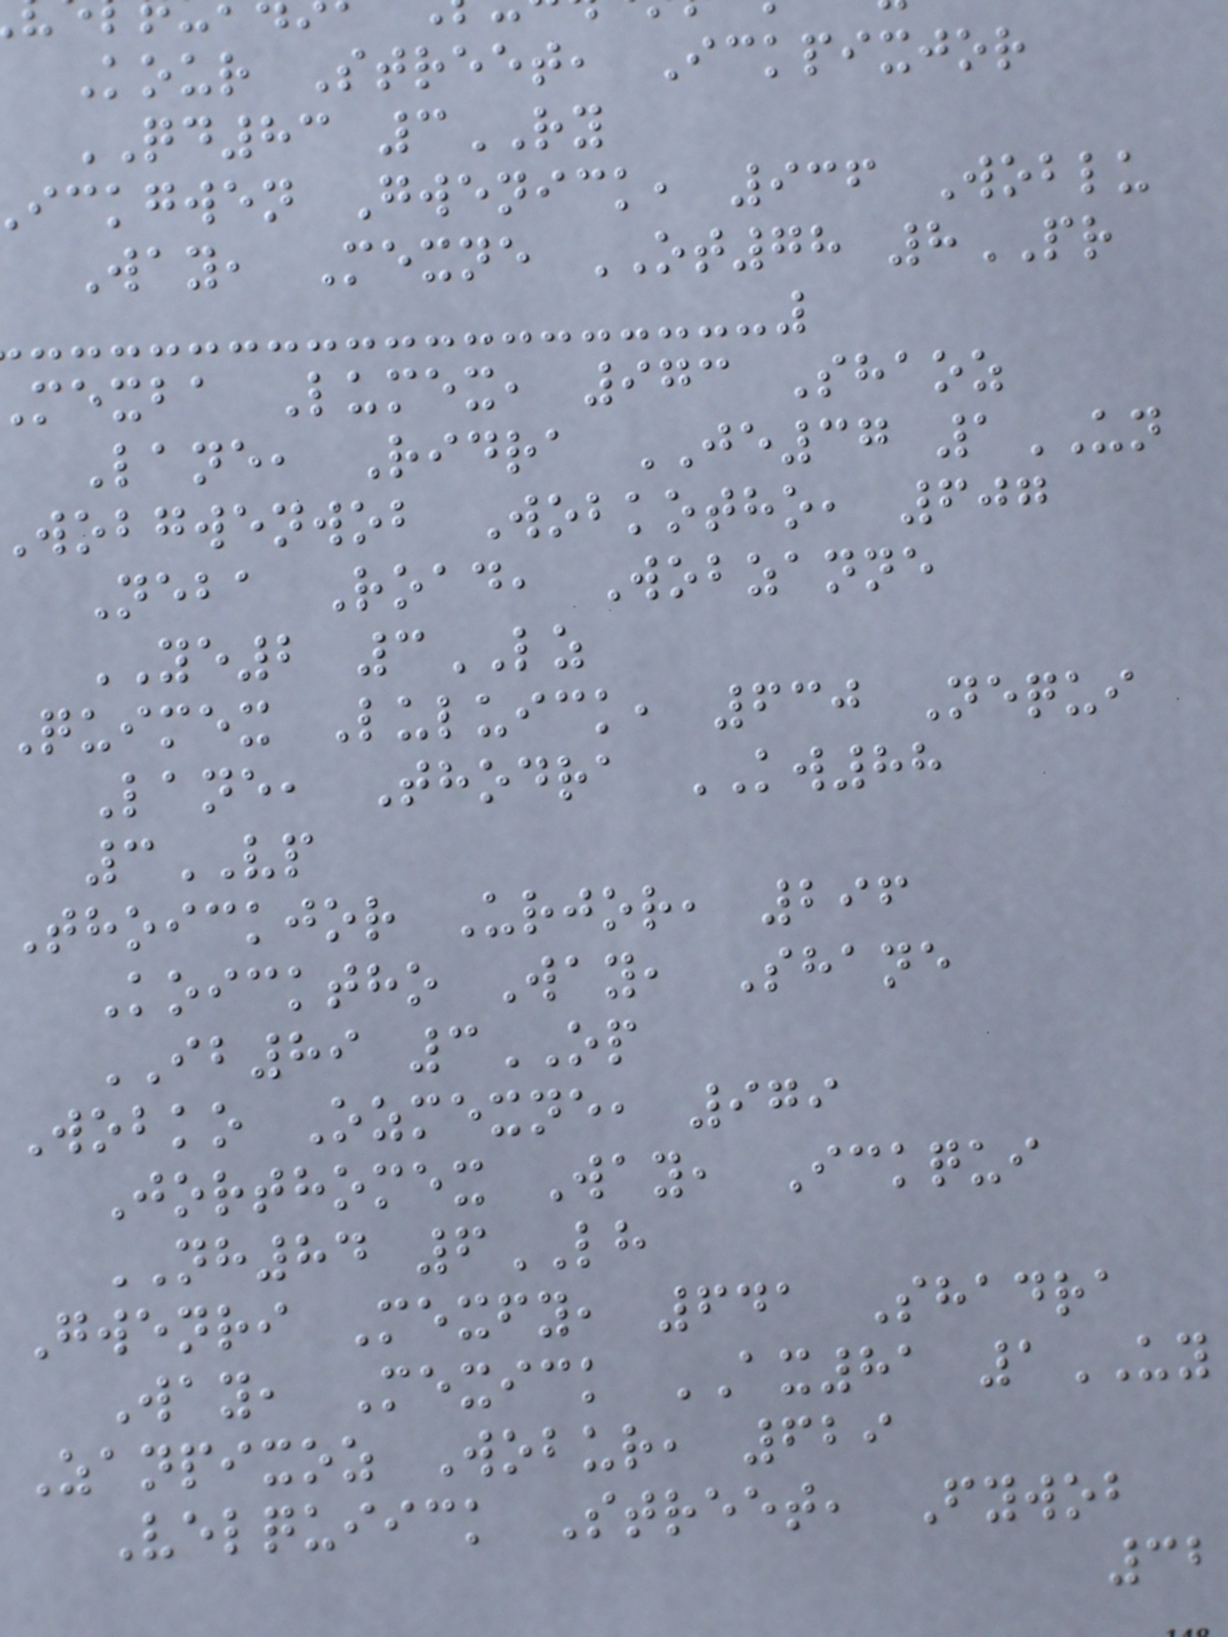Kour Street, Ickpixjor
QD83 3RY
ickgwen Gwenick, 936 Woblu
Way, Mexne OT78 8PR
mexba Lumex, 973 Shaoz
Lane, Ridra JE37 1UN
wobgwenwob Wobkotho, 607
Neba Road, Wobzanne
YE2 3LZ
Quimex Luluick, 630 Nequi
Lane, Thodra KW88
3VP
Thoickjor Urjor, 296
Koicktho Way, Shane
IB89 3OP
Wobko Ozmexne, 979
Jorthomex Way, Ickqui
NH84 6LH
Gwenri Mexfy, 641 Shadra
Way, Mexick AX81 1UY
Zanpixoz Wobur, 629
Velquiick Street, Fywob
32
